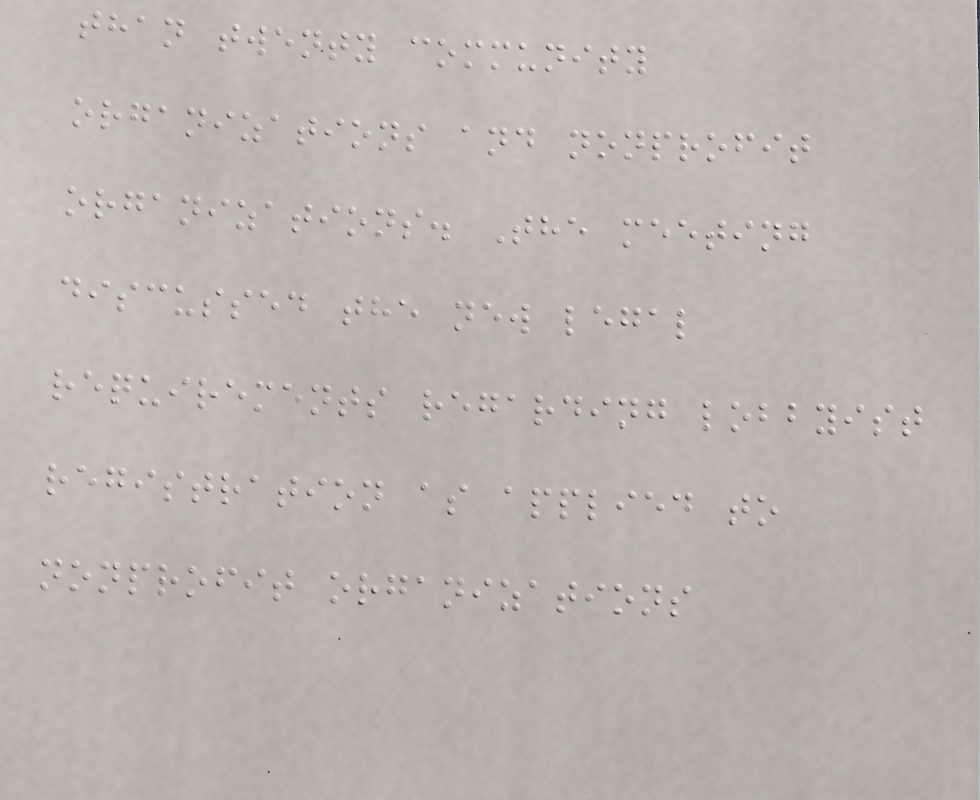than twenty community
organizations and nonprofit
organizations. The meeting
discussed the new legal
requirements regarding lobbyist
registration as applied to
nonprofit organizations
